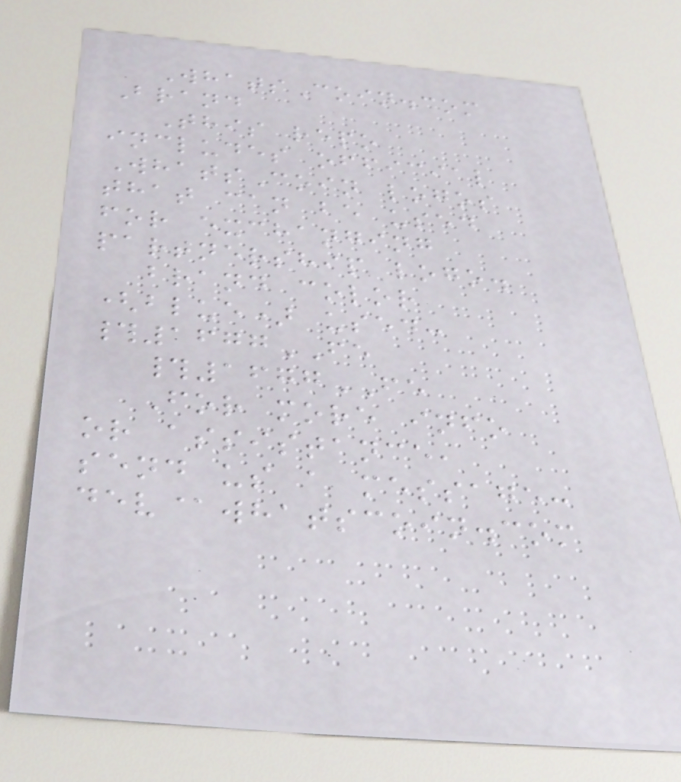WhatsCoin.com
Brand
This repo
includes official
WhatsCoin logos
that can be used
for exchanging
partnership logo.
brand color
(blue) used:
#1677FE
#1677FE
For more info
or assistance,
send us a message:
dev@whatscoin.com
